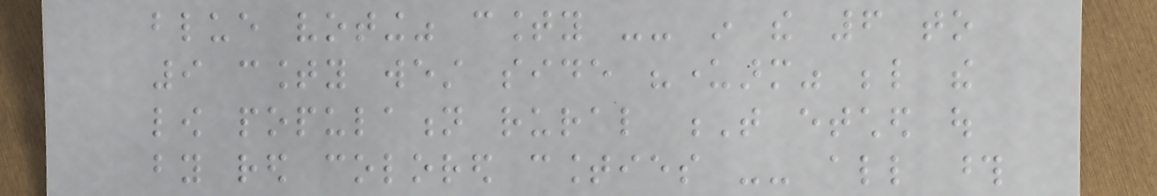blue voting" county -- in the 6 to
9 county west side "underarm" below the
low population rural T etched out
by red colored counties -- all those
